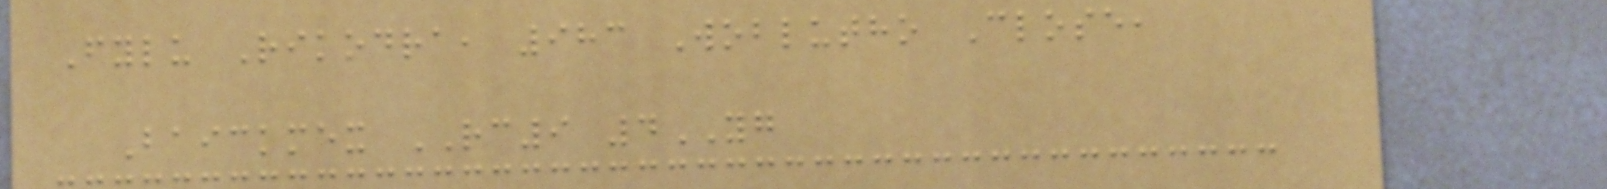Fylu Rikodra, 983 Woblutho Close,
Baickmex RC9 4YG
